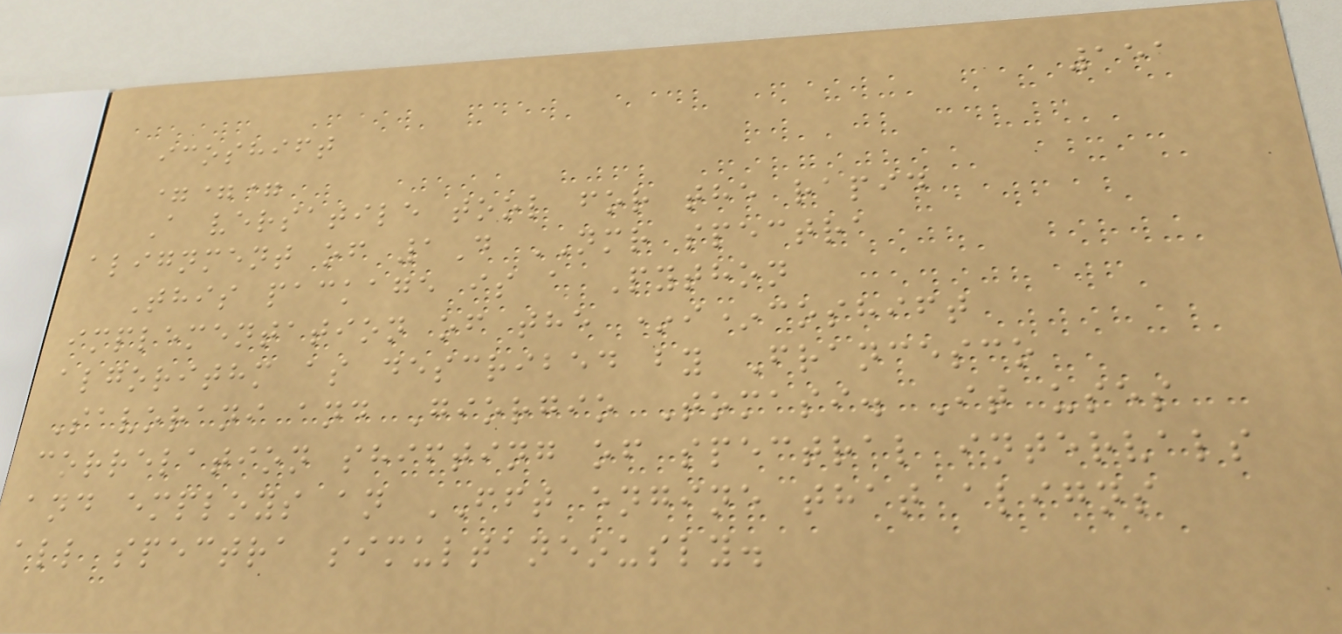151
icoshift
===
A versatile tool for the rapid
alignment of 1D NMR spectra
This package is a Python
implementation of the *i*coshift
algorithm as described by Francesco
Savorani and Giorgio Tomasi. It uses
correlation shifting of spectral intervals
and employs an FFT engine that aligns
all spectra simultaneously.
